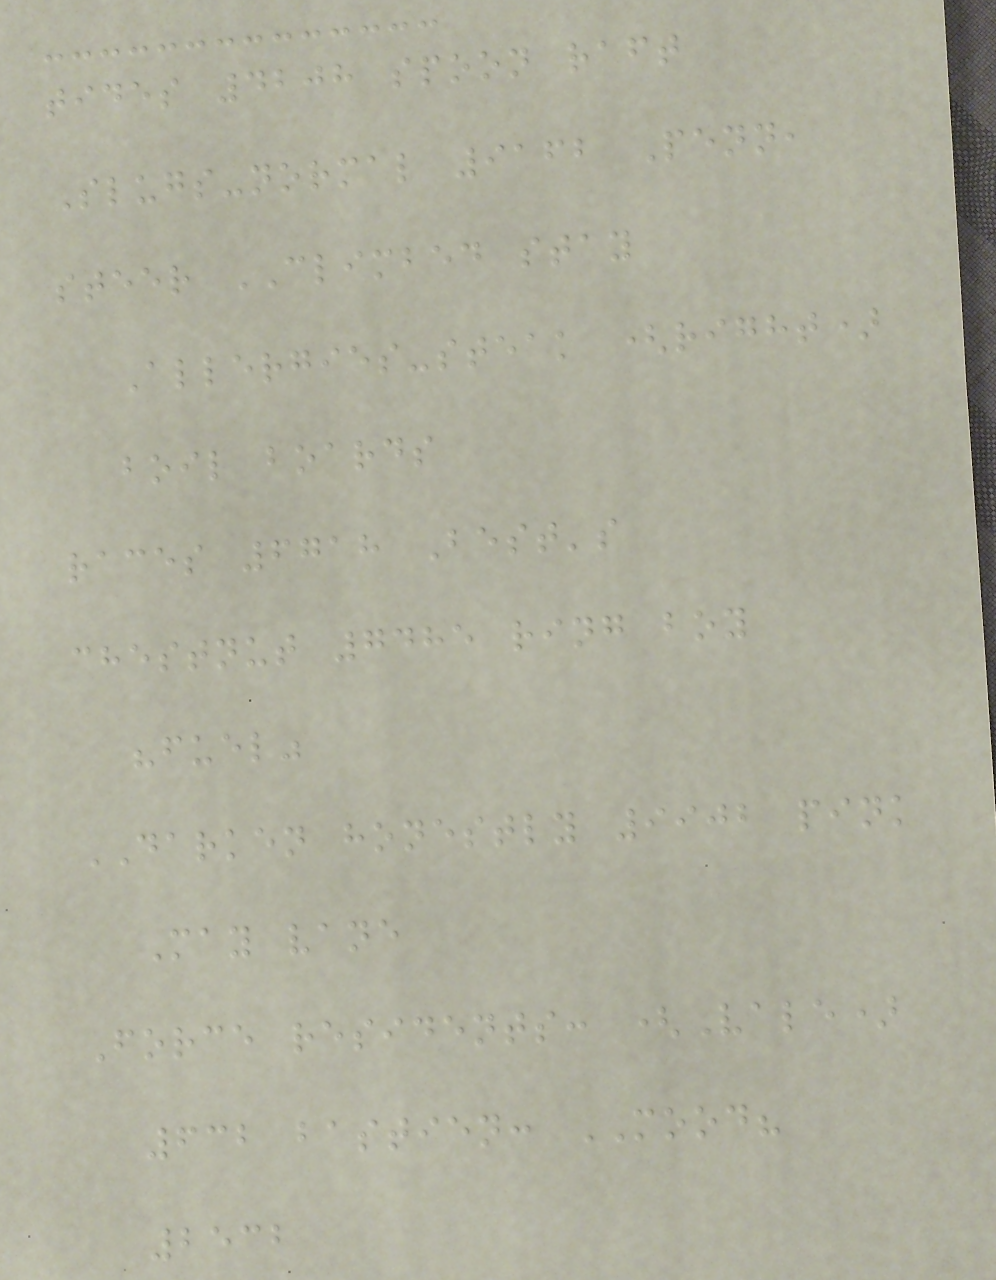tides 4208 spoon raft
Slugs-normal 9162 Penn,
steer CLIMBED stay
Allergies-steak (right)
boil boards
races 6718 Best's
chestnut 7485 ring boy
"fuel"
DARKEN honestly 9902 pink
May vane
Force residents: (Vale)
632 bastien: MOOD?
2532
